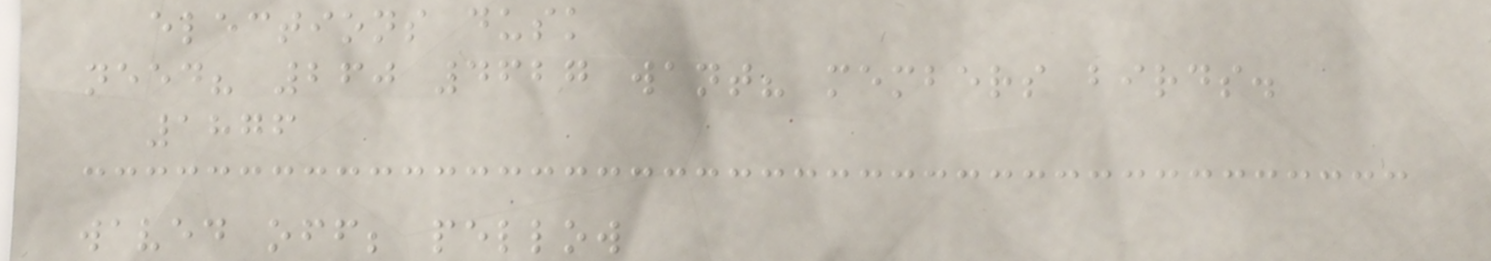elections dusk
need? 260 4627 want? members birds.
1876
waved off; pellow
